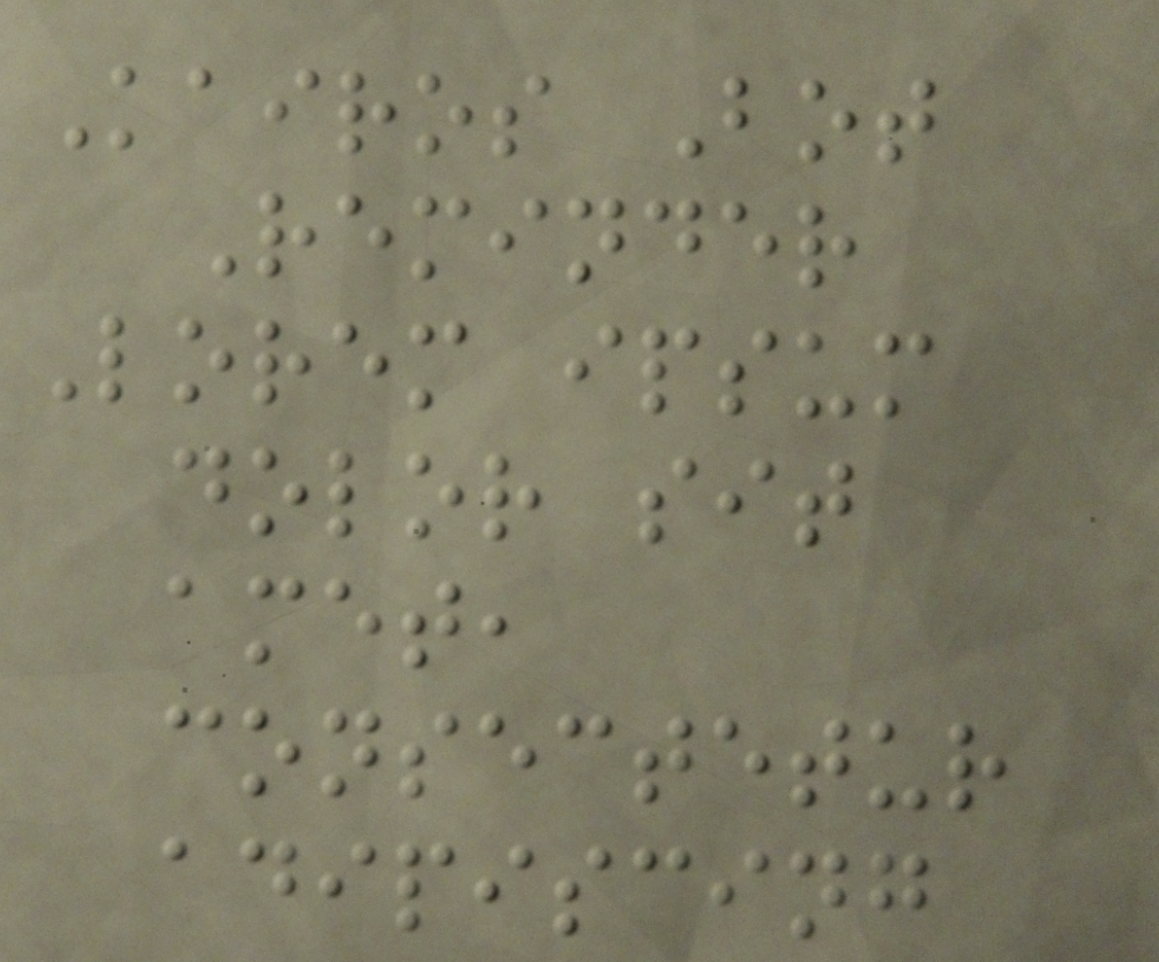Kairos Bot
Reminder
Lorem ipsum
dolor sit
amet,
consectetur
adipiscing
